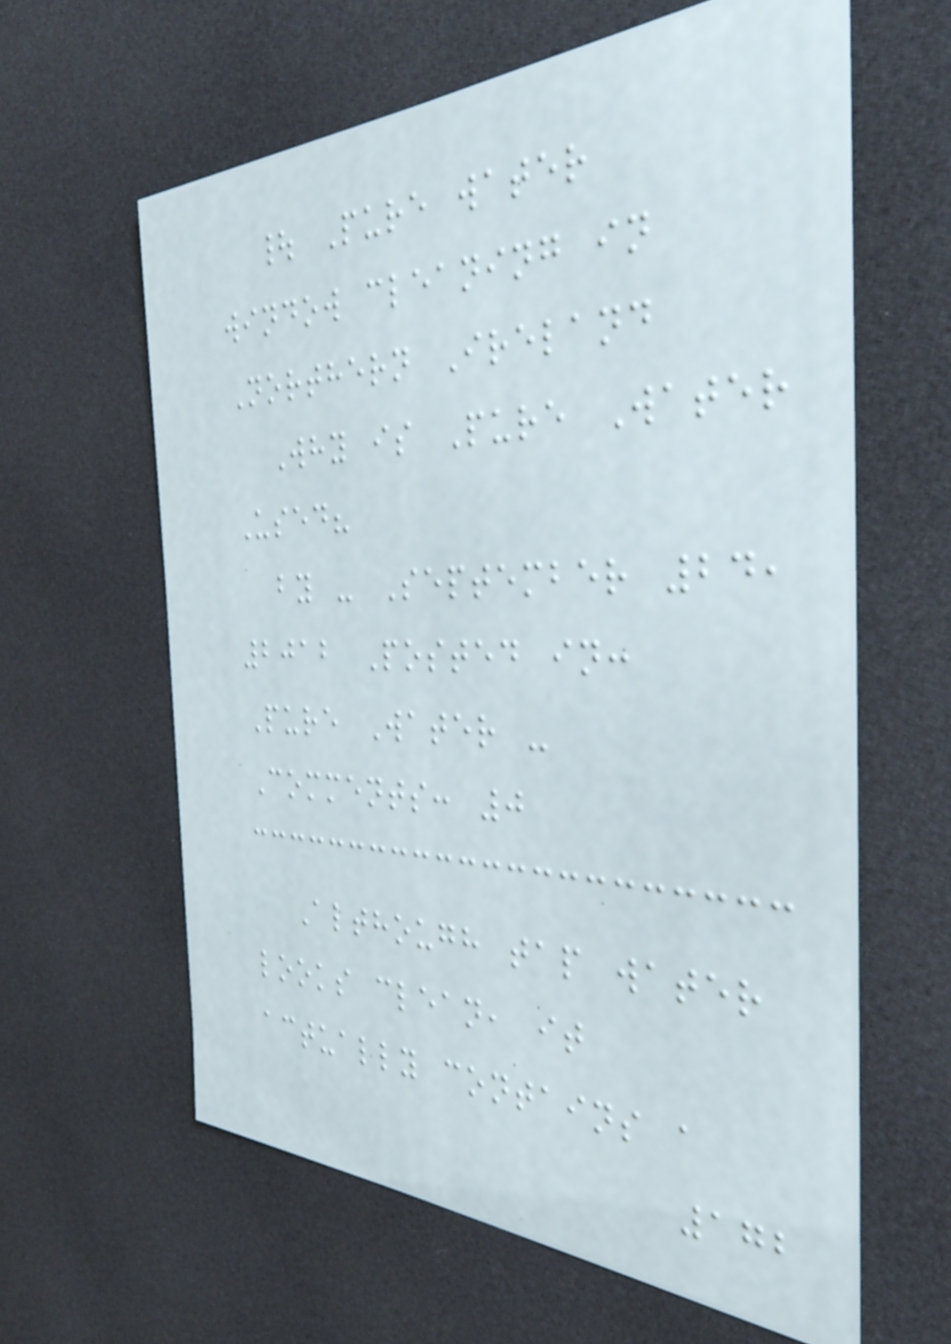| Pure water
window cleaning in
Northern Ireland
Why is Pure Water
Used?
by - September 24,
2012 Posted in:
Pure Water -
Comments: 0
Although tap water
looks clean, it
actually contains a
172
